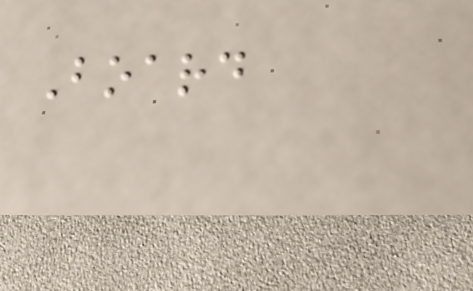Board
